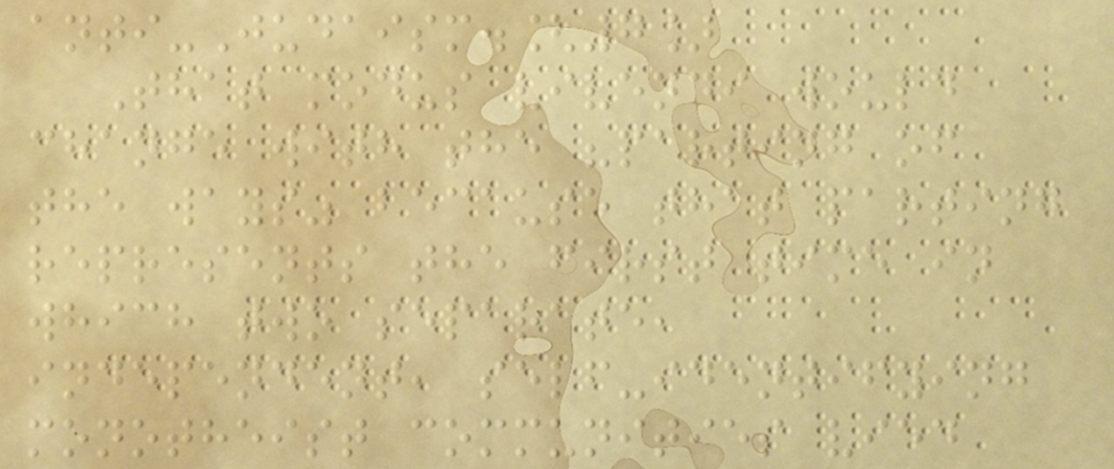anti-Judaism.[7]
That modus vivendi would
change with the "parting of
the ways" because that parting
represents the first time in
which two separate,
independent, self-identifying
monotheist communities vied
